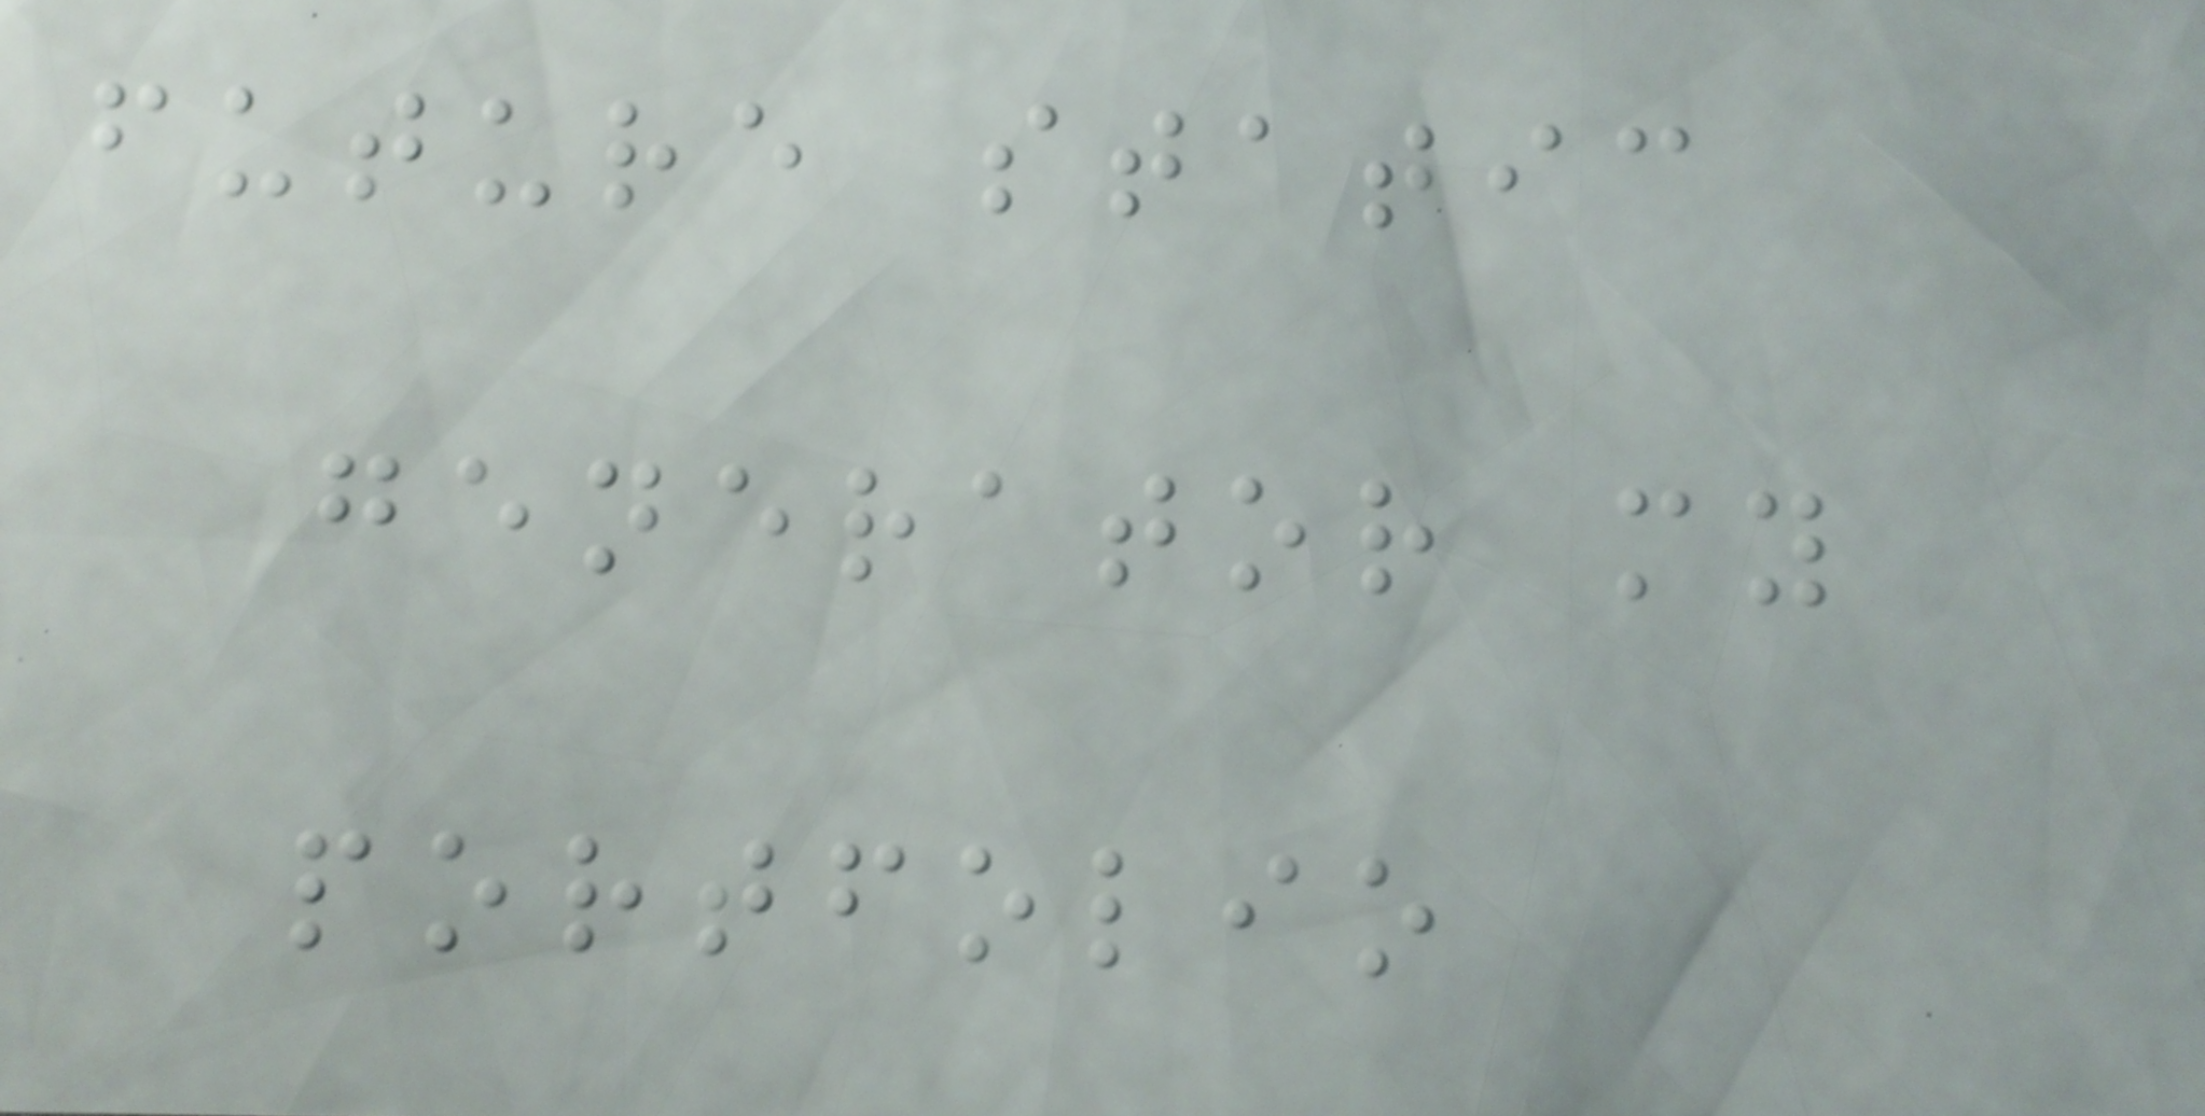future static
generator my
portfolio
